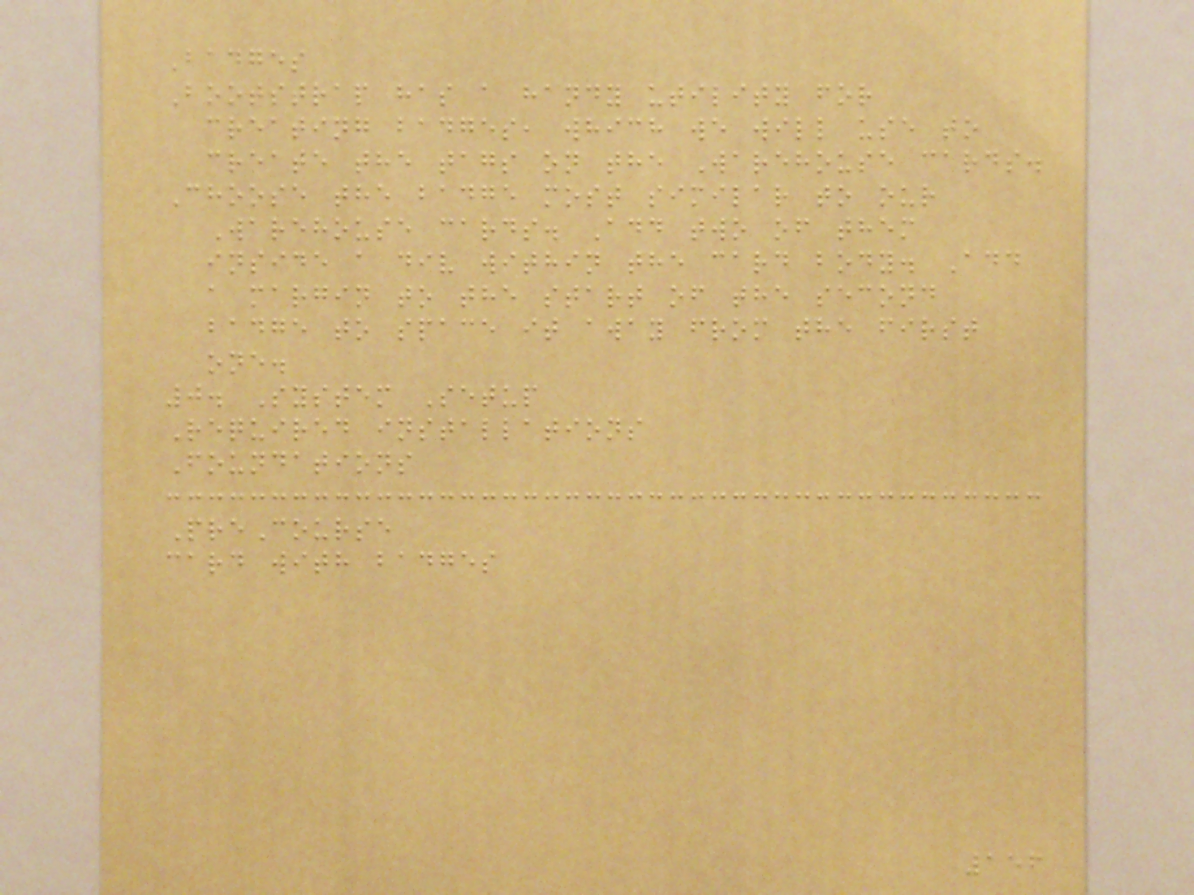Badges
Bootstrap has a handy utility for
creating badges, which we will use to
create the tags on the Warehouse cards.
Choose the badge most similar to our
Warehouse cards. Add two of them
inside a div within the card body. Add
a margin to the start of the second
badge to space it away from the first
one.
0. System Setup
Required installations
Foundations
PreCourse
card with badges
156
